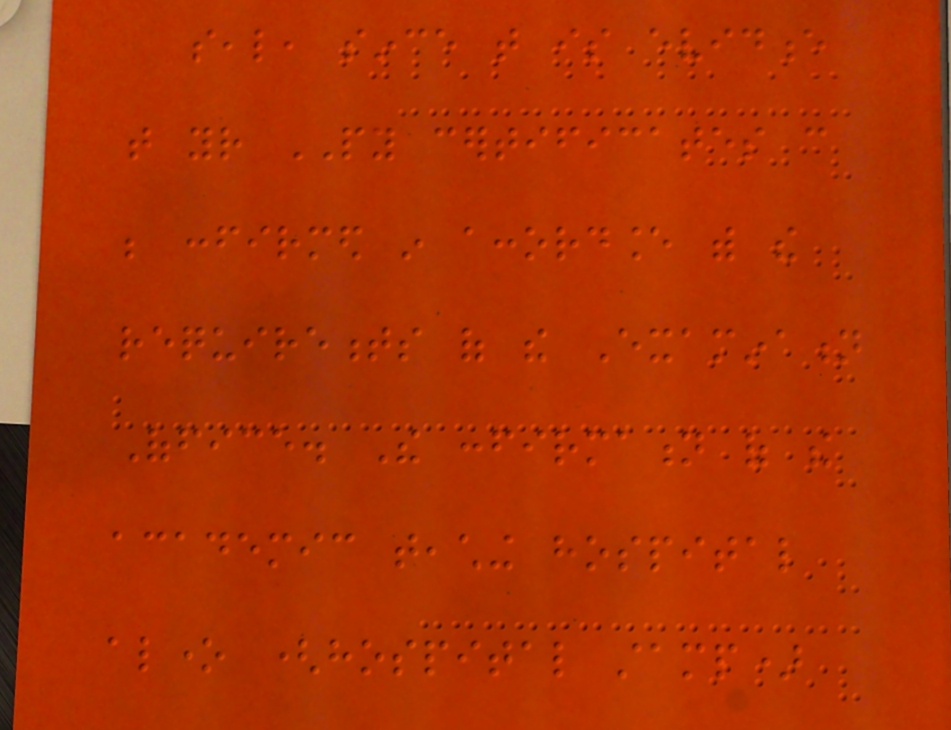seal, since that is evidence
that your PY certificates can
be confirmed in accordance with the
requirements of the Examination
Office. The confirmation of the
academic teaching hospital
alone (hospital stamp)
